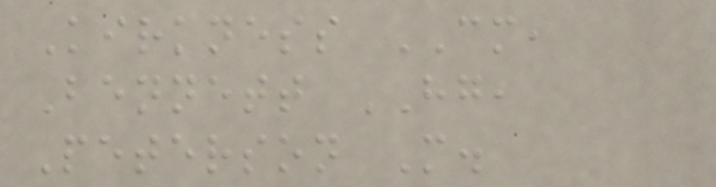Kirkness CM,
Bennett HG,
Peterson M.
